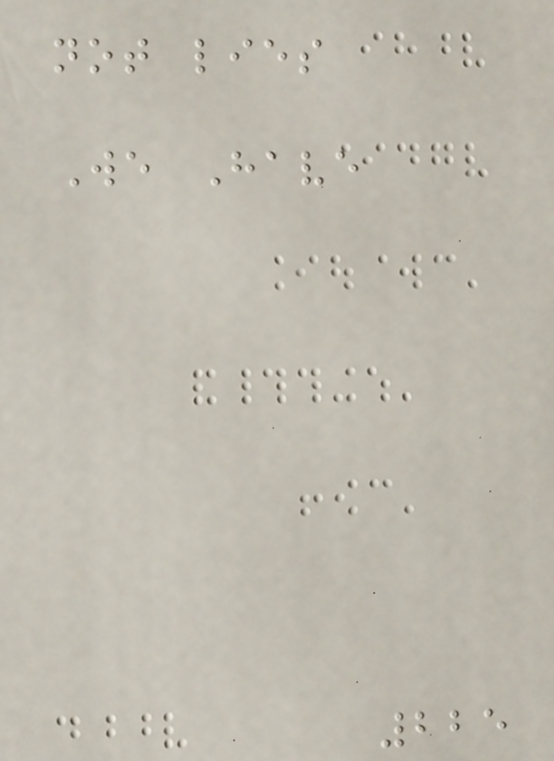not lies
We Have
225
